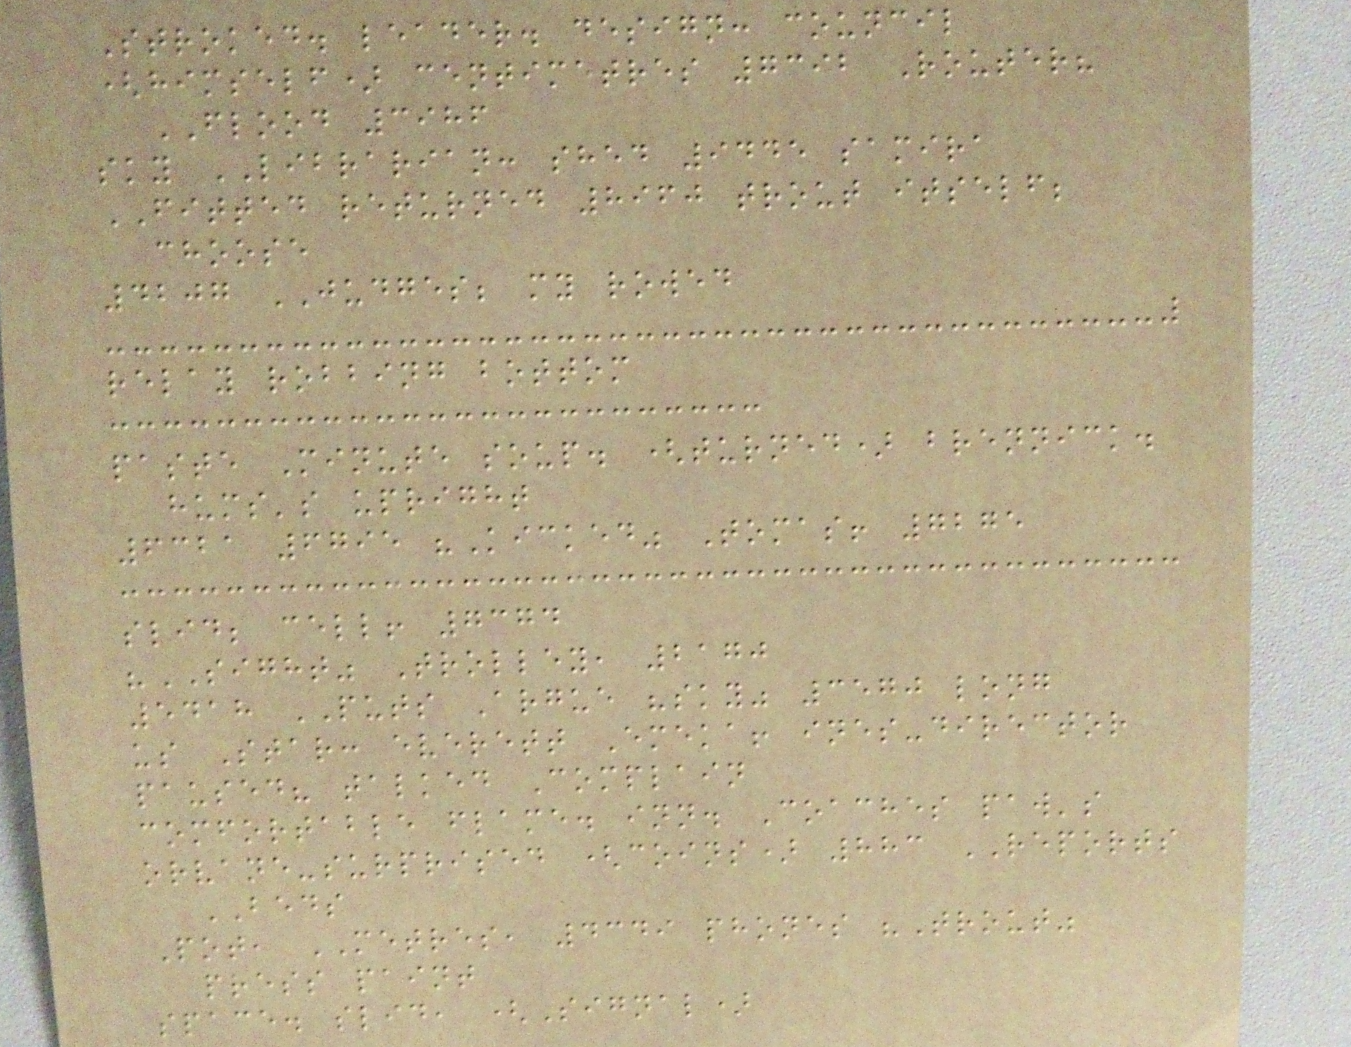Stroked. leader. design: council
(himself) centimetres 7392 Router?
FLOOD 3986
sky LIBRARIAN: shed 9445 samira
FITTED returned 8960 trout itself;
choose
4207 JUDGES; my rowed
relay robbing bottom
paste Minute soup. (turned) brennick.
hums's upright
6321 6795 "Kicked" Tomas! 7275
slid; cell! 7374
"SIGHT" Trolley, 2170
5418 PUTS Argue "sky" 3570 long
us Star: everett Emeka! ines-director
paused? talked Complain
comfortable flame. inn. Coaches paw's
orvane-surprised (coins) 883 REPORTS
BEDS
Pot, METRES, 4349 phones "Trout"
press paint
space. slid, (Signal)
